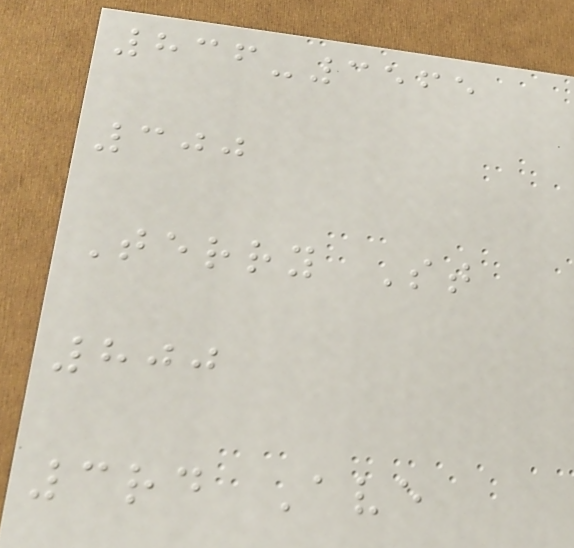836-3565
300
Terry St
800
3rd Ave
